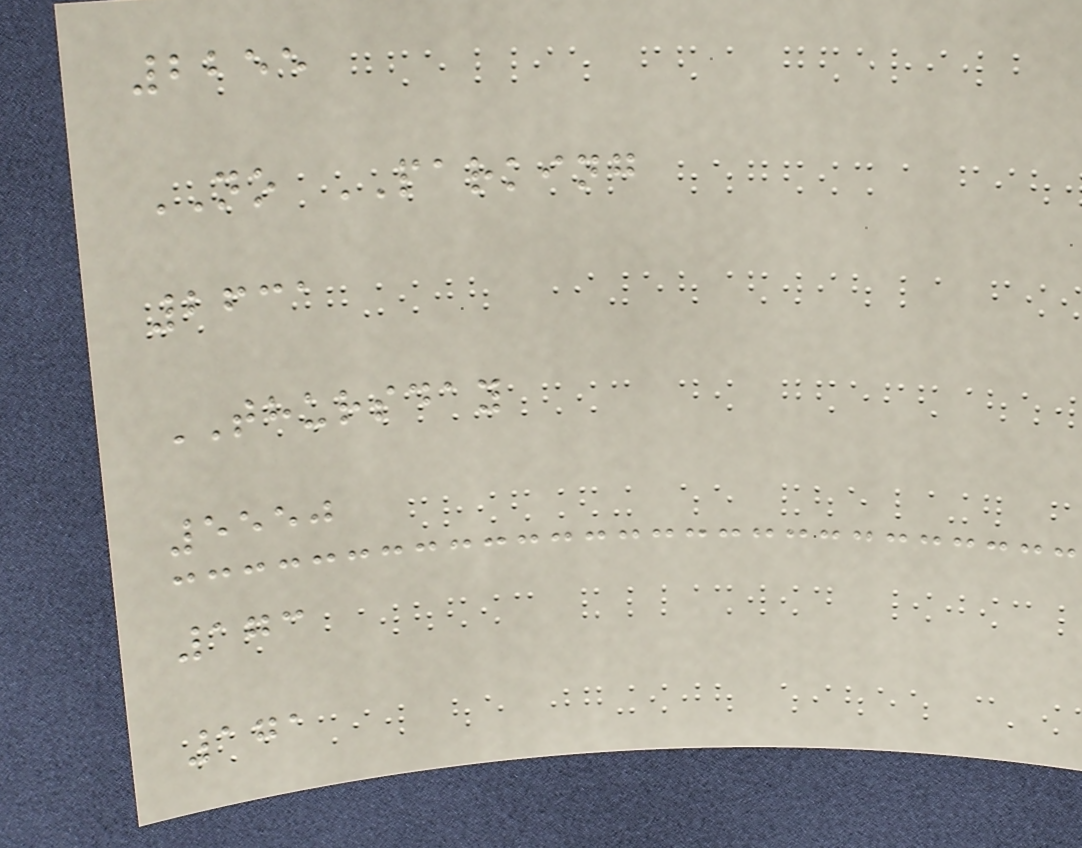2255
NO PARKING
2631
THURSDAY
5550
173
171
